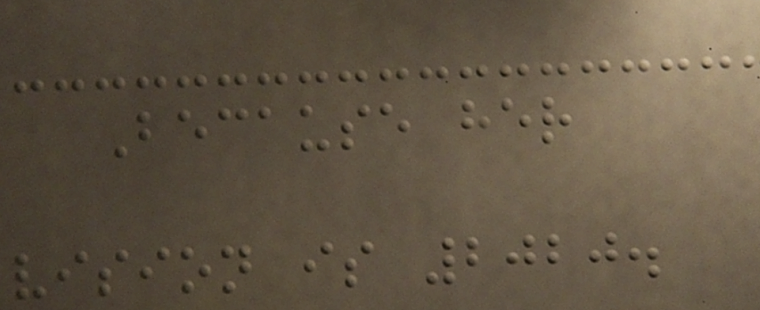Because her
vision is 2020.
